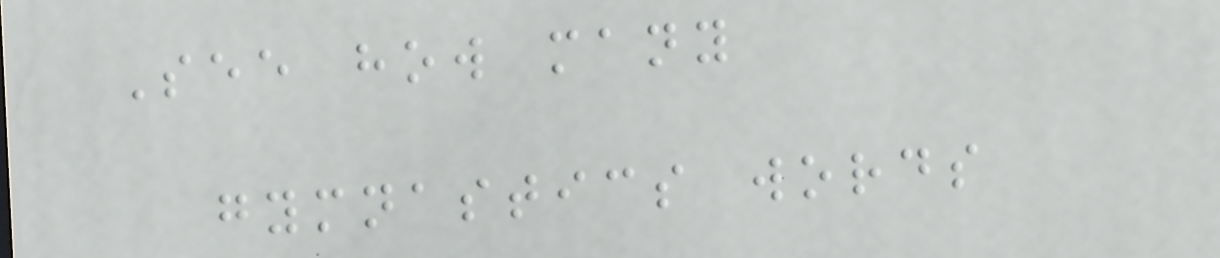See how many
gymnastics words
